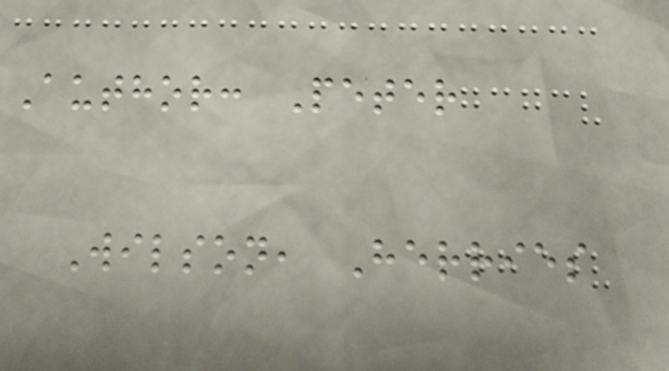Author: Peter
Wilson, Herries
